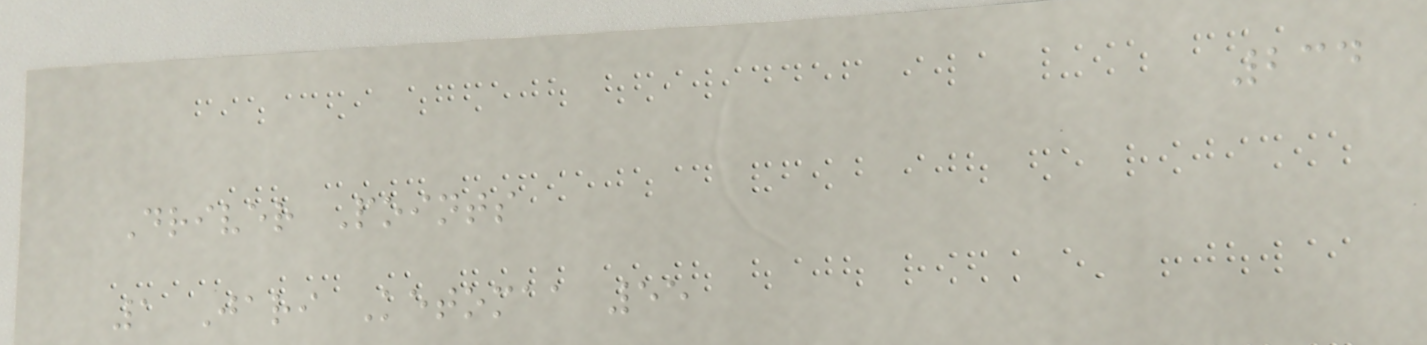234
Driver Points
1 Jari Ketomaa 55
